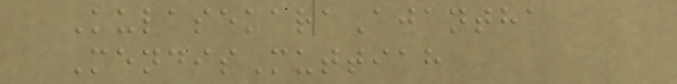KulasekaraAjantha
MendisMuttiah
